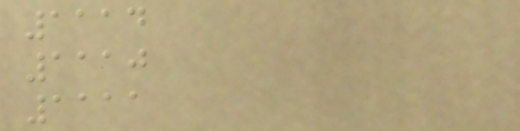1114
1110
1111
